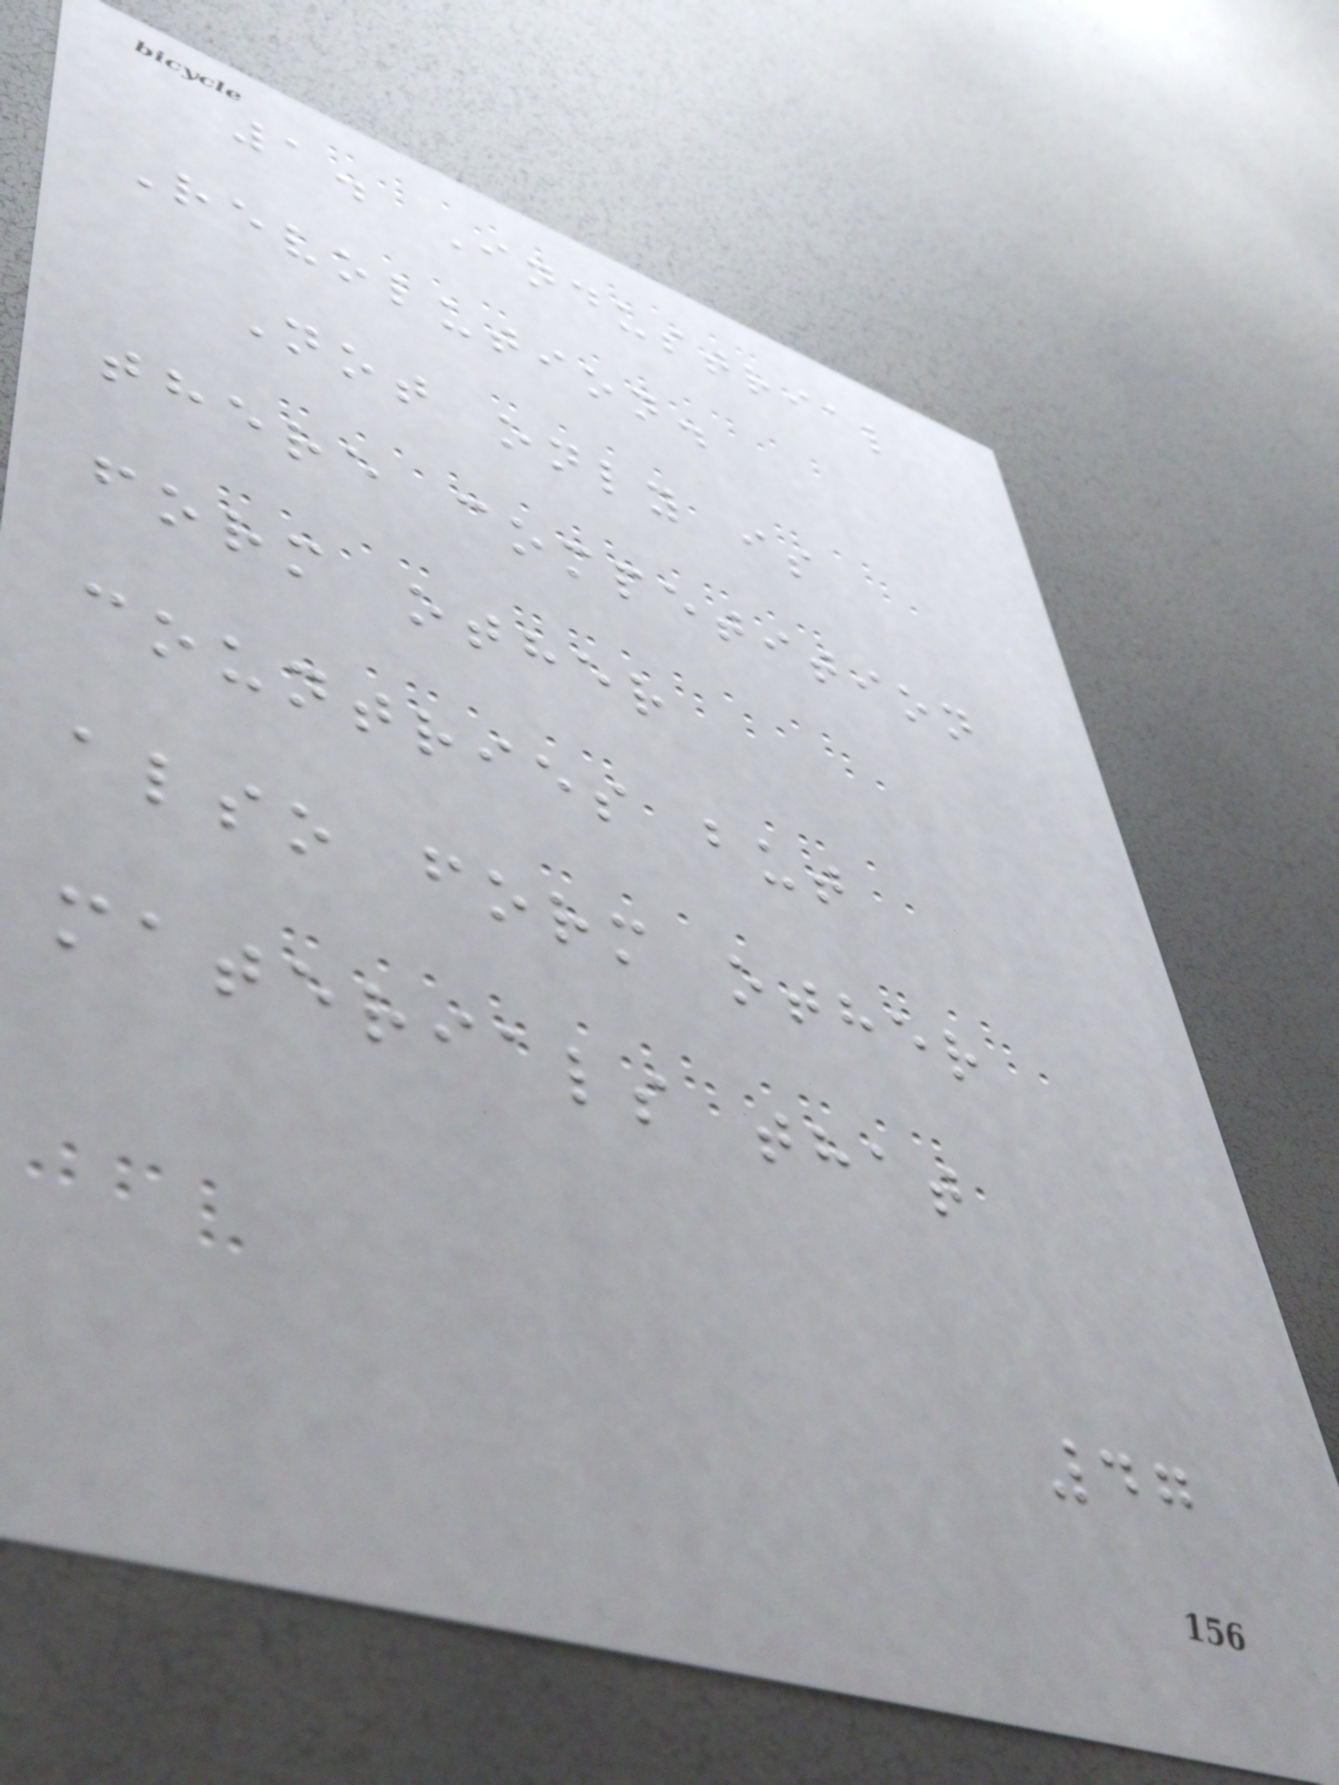1. Industrial
Revolution.
Not only is
there competition
form other
countries but
also form other
materials that
47
